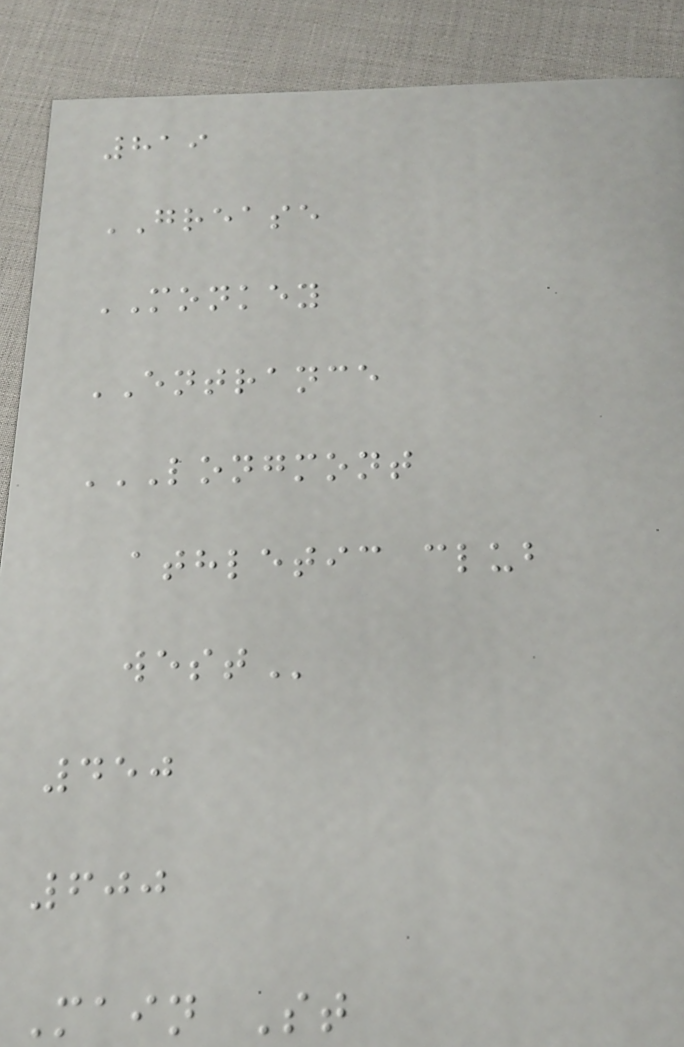819
GREASE
MONKEY
ENTRANCE
LONGMONT
ATHLETIC CLUB
WEST
450
600
Main St
